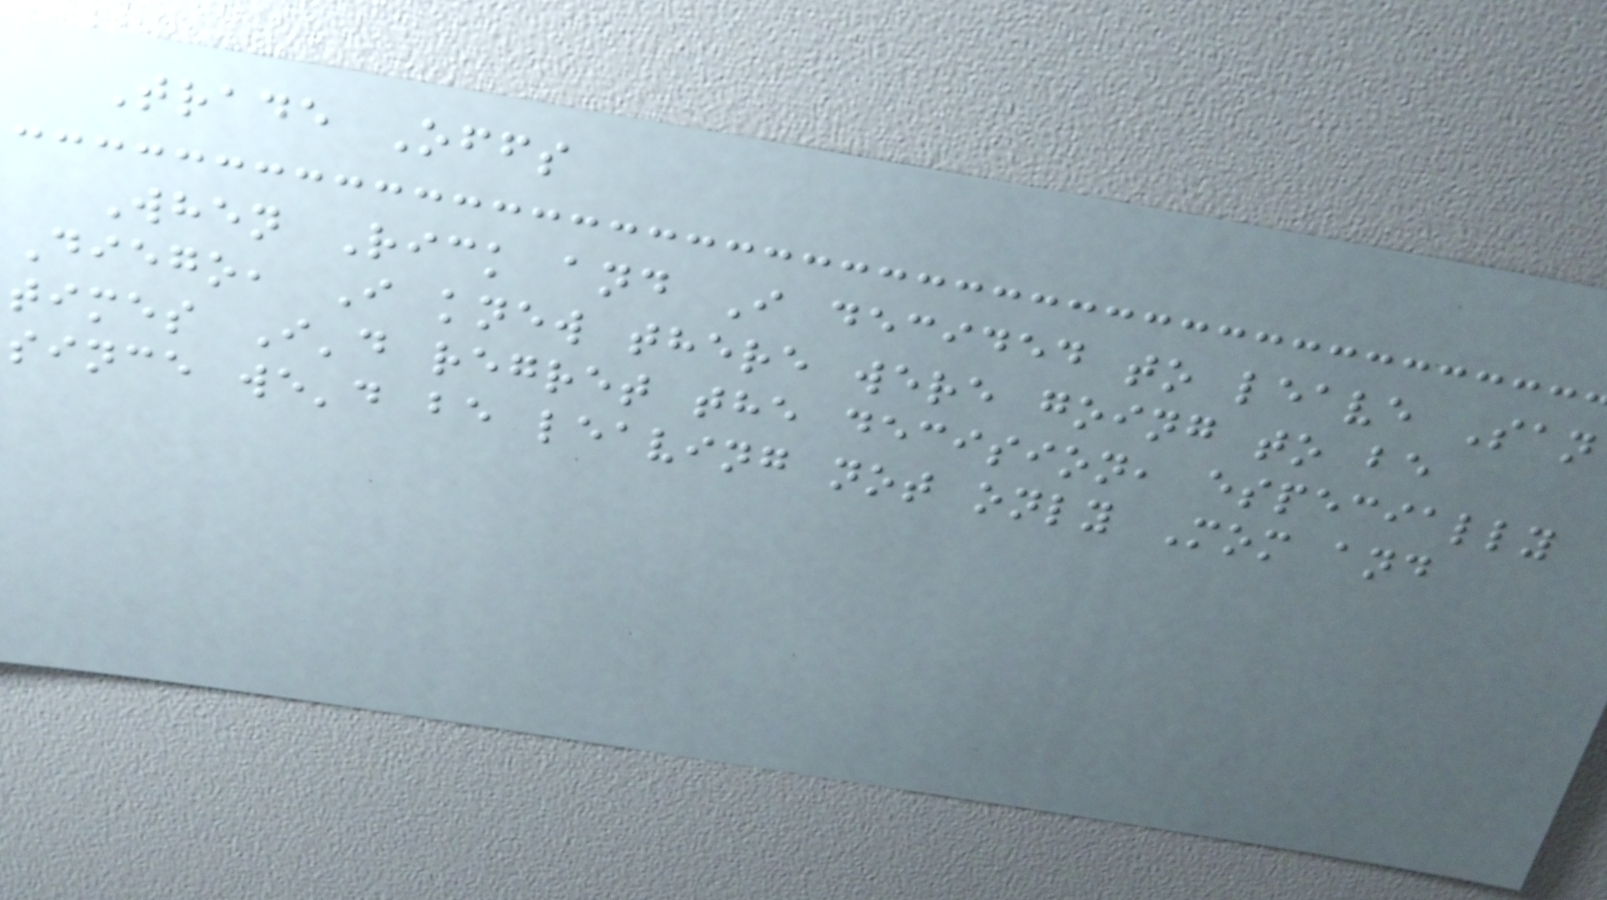Trade Offs
When Rick and I decided to leave San
Diego, I knew there were going to be
times I'd regret the decision, especially
since we'd be leaving not only Mom and
